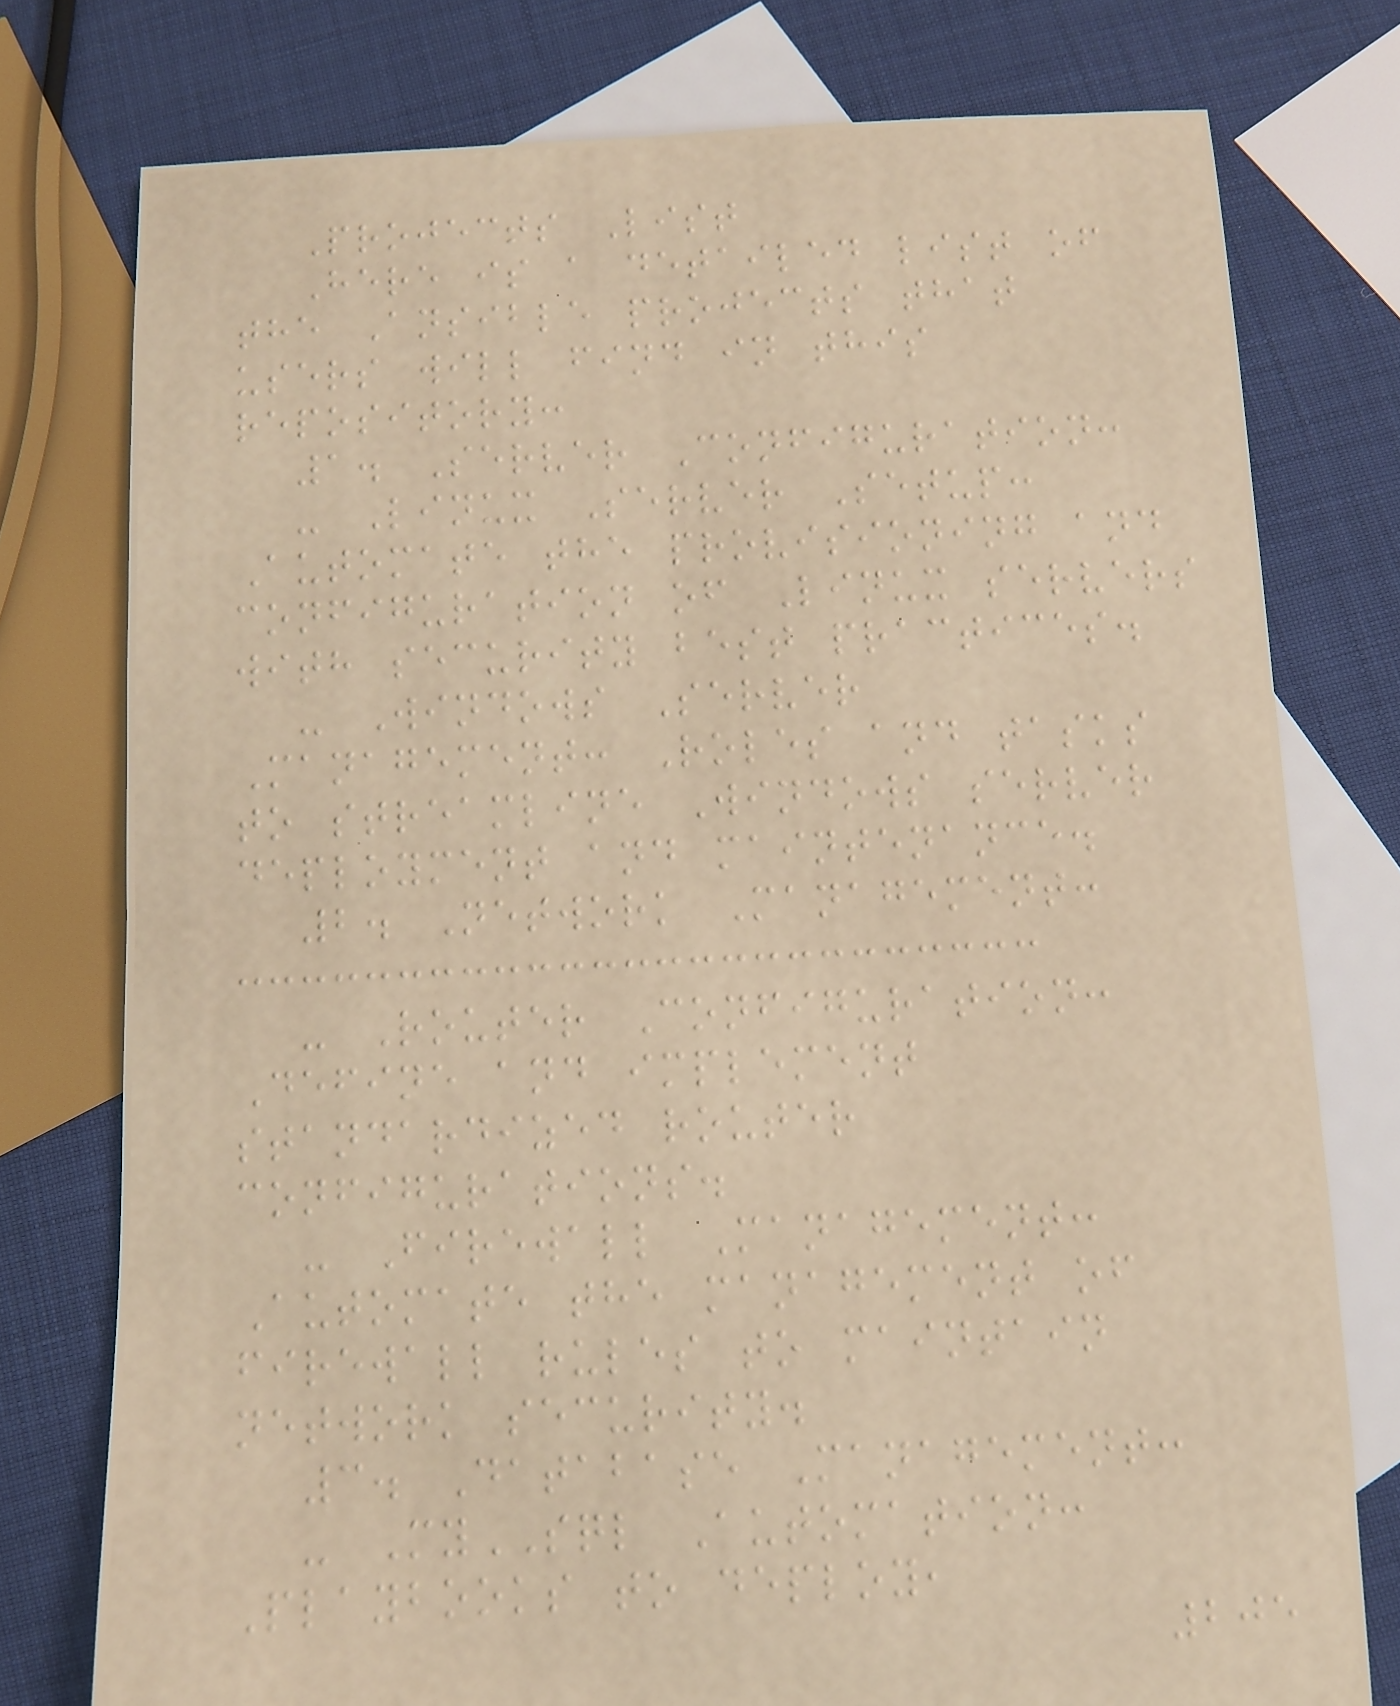Projects List
Here is a detailed list of
the Ansible projects that
users will find in this
repository:
1. Server Configuration:
- Linux Server Setup:
Automate the provisioning and
configuration of Linux servers
with security best practices.
- Windows Server
Management: Roles and tasks
to streamline Windows server
deployment and maintenance.
2. Network Management:
- Router Configuration:
Define and implement
standardized router
configurations.
- Firewall Management:
Automate the management of
firewall rules to maintain
network security.
3. Database Management:
- MySQL Automation:
Playbooks to deploy,
205
